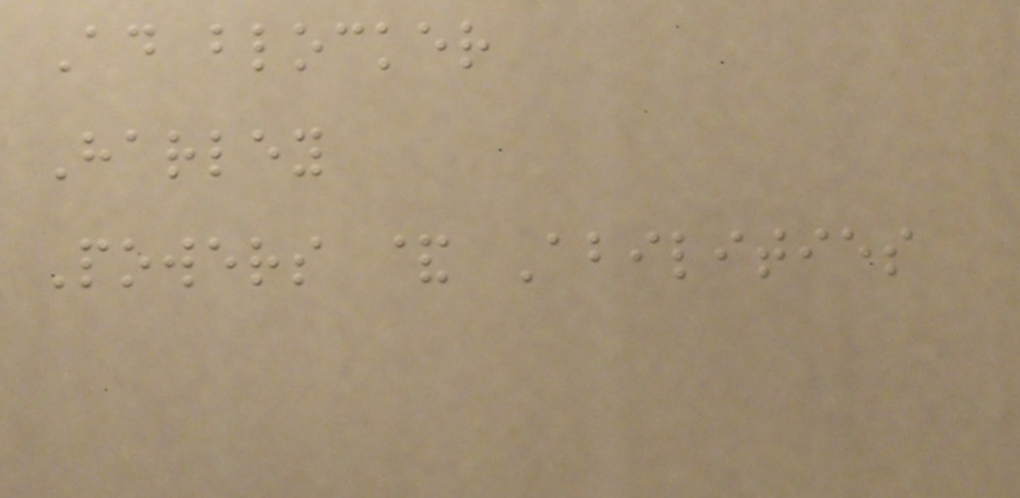Ad blocker
Harley
Powers & Abilities
